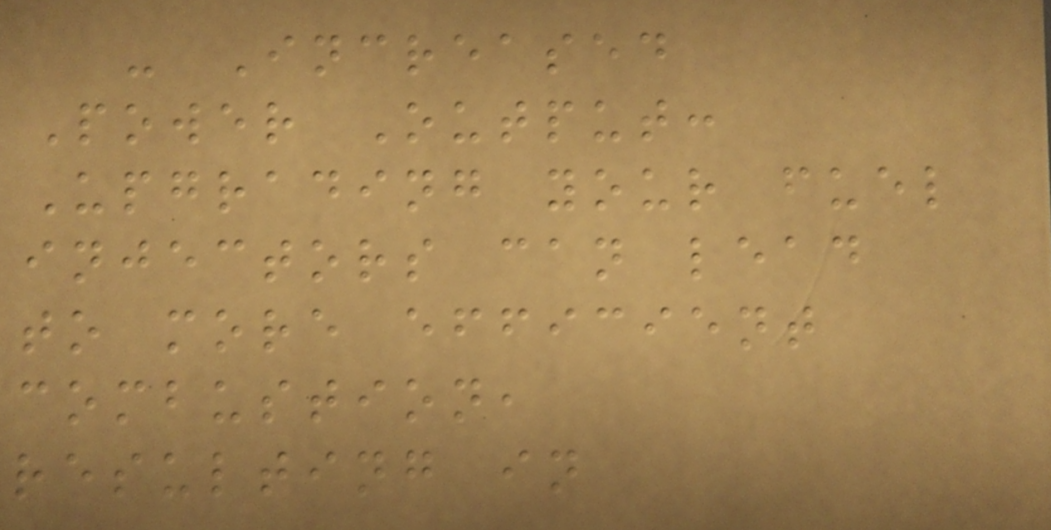- Increased
Power Output:
Upgrading your fuel
injectors can lead
to more efficient
combustion,
resulting in
